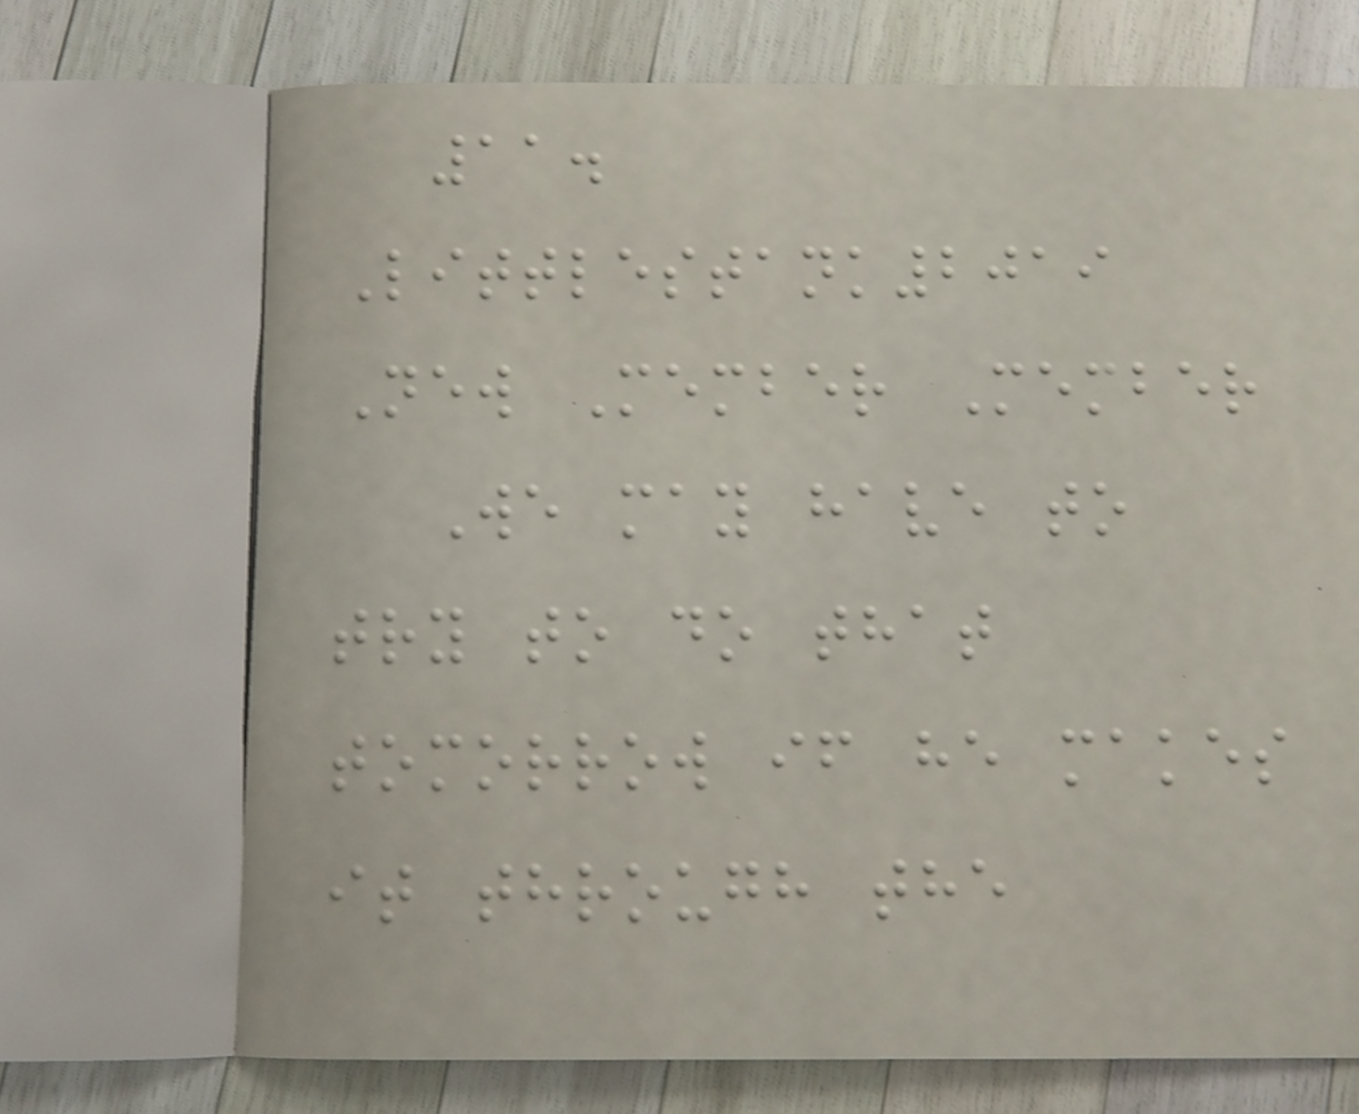11.
Littlestank2019
New Member Member
We may have to
try to do that
tomorrow if he makes
it through the
